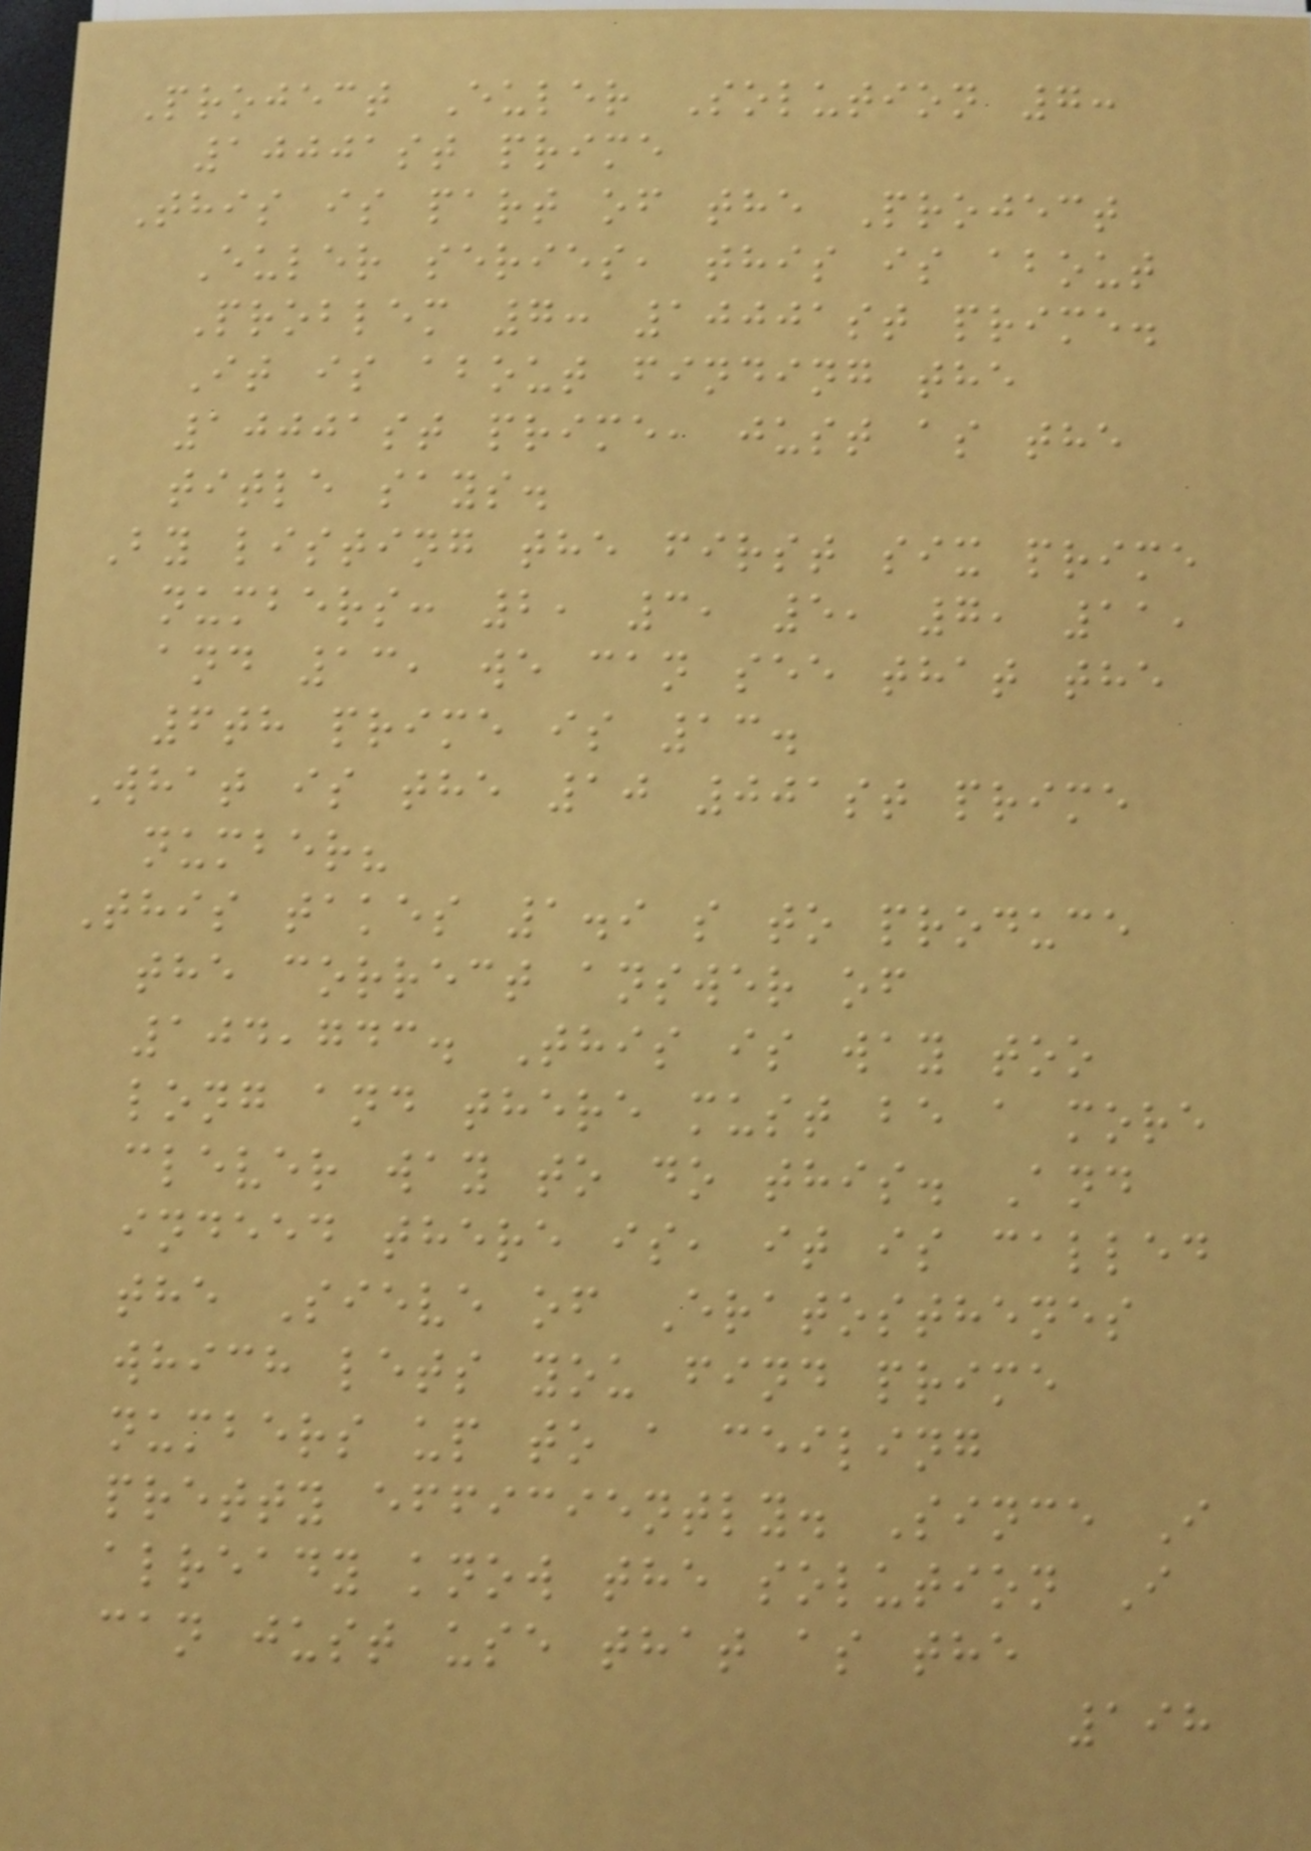Project Euler Solution 7:
10001st prime
This is part of the Project
Euler series, this is about
Problem 7: 10001st prime.
It is about finding the
10001st prime, just as the
title says.
By listing the first six prime
numbers: 2, 3, 5, 7, 11,
and 13, we can see that the
6th prime is 13.
What is the 10 001st prime
number?
This takes 1.9 s to produce
the correct answer of
104,743. This is way too
long and there must be a more
clever way to do this. And
indeed there is, it is called
the Sieve of Eratosthenes
which lets you find prime
numbers up to a ceiling
pretty efficiently. Since I
already know the solution I
can just use that as the
198
